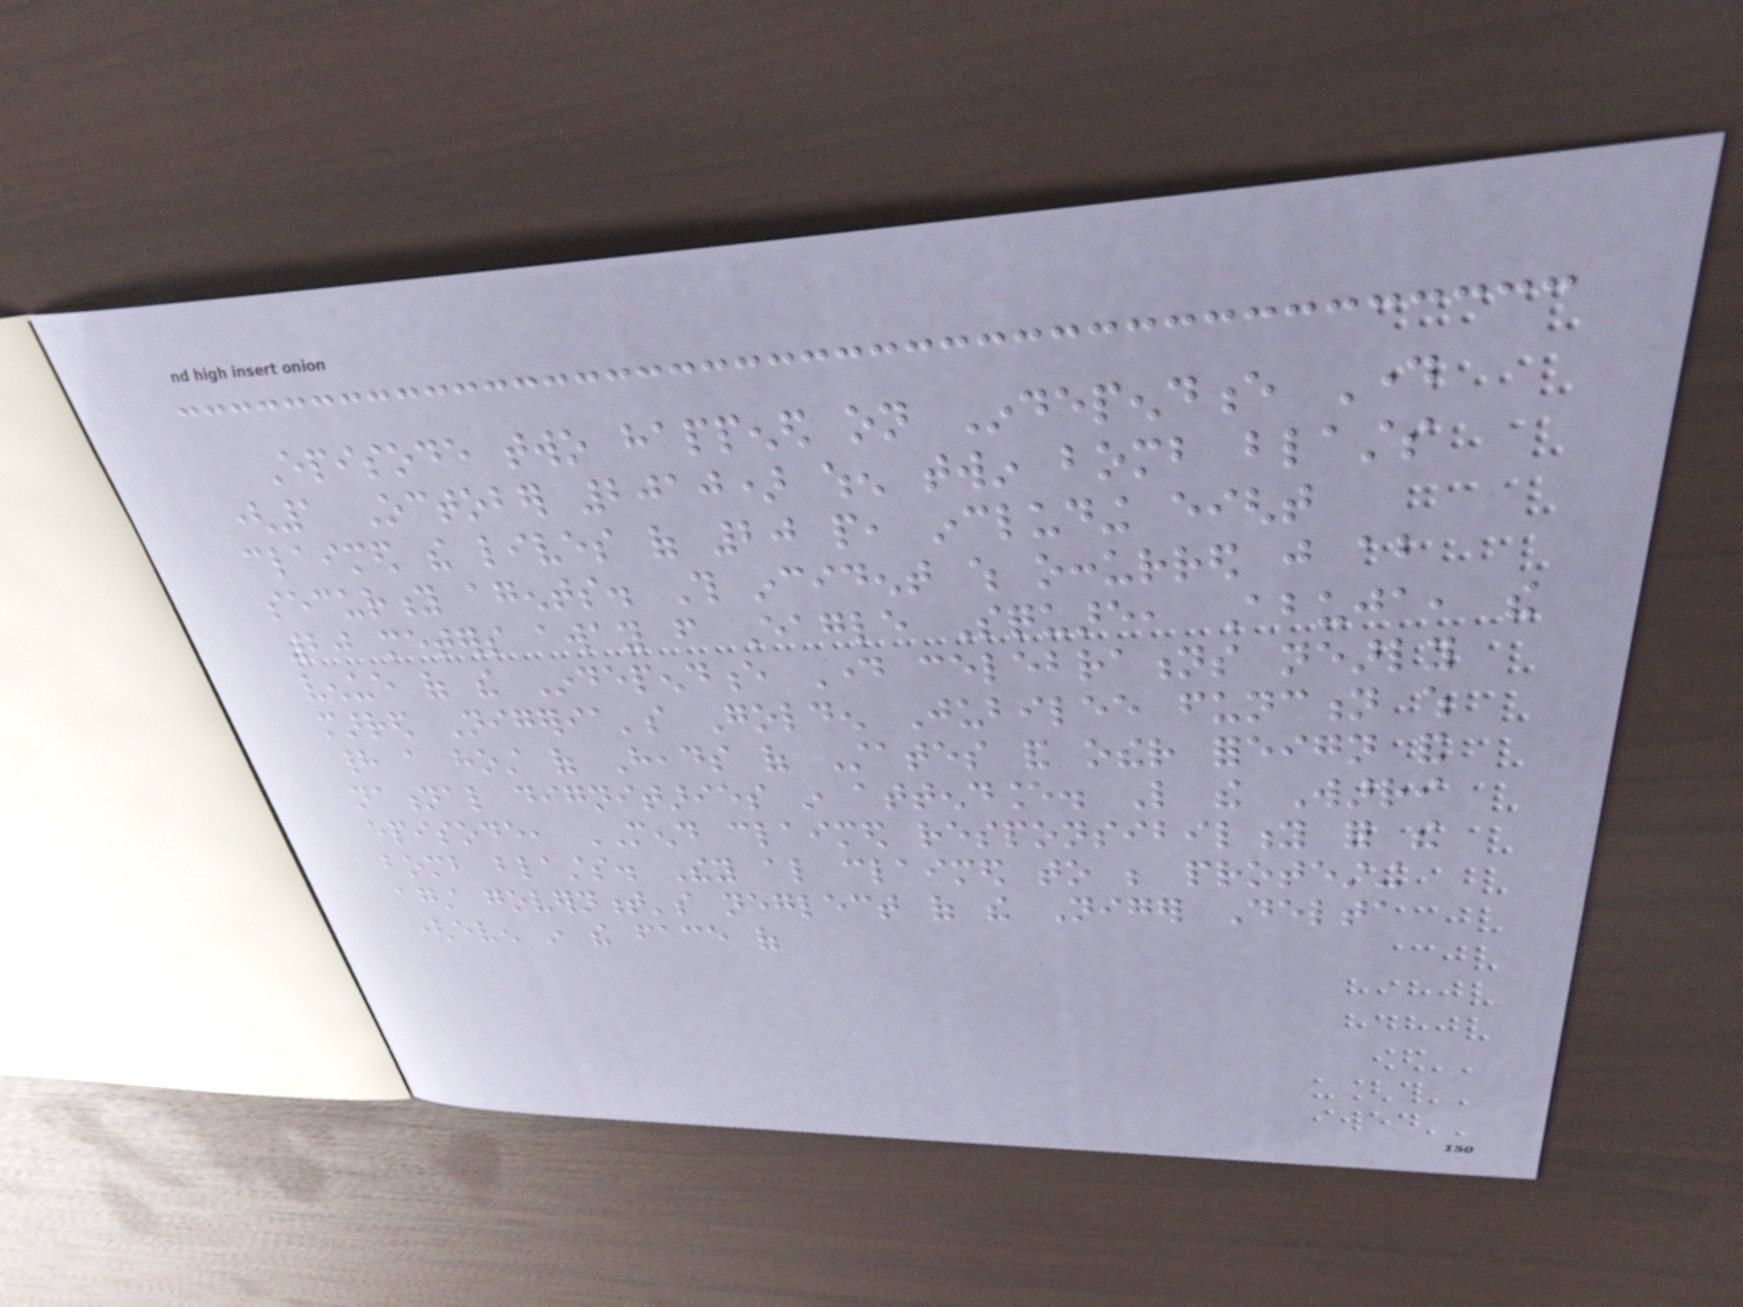Episode two happened on Independence Day
(1 October 2010) when twin bomb blasts
claimed the lives of 20 people, including eight
security agents. This incident which occurred just about
20 meters away from Eagle Square, Abuja, the
venue of the Independence Day celebrations nearly
marred Nigeria's Golden Jubilee function which
had a host of Heads of States and other foreign and
national dignitaries in attendance. Like the Warri
episode, MEND claimed responsibility for the
bomb blasts. They also claimed to be protesting
against government's neglect of the Niger Delta
(even in the face of
